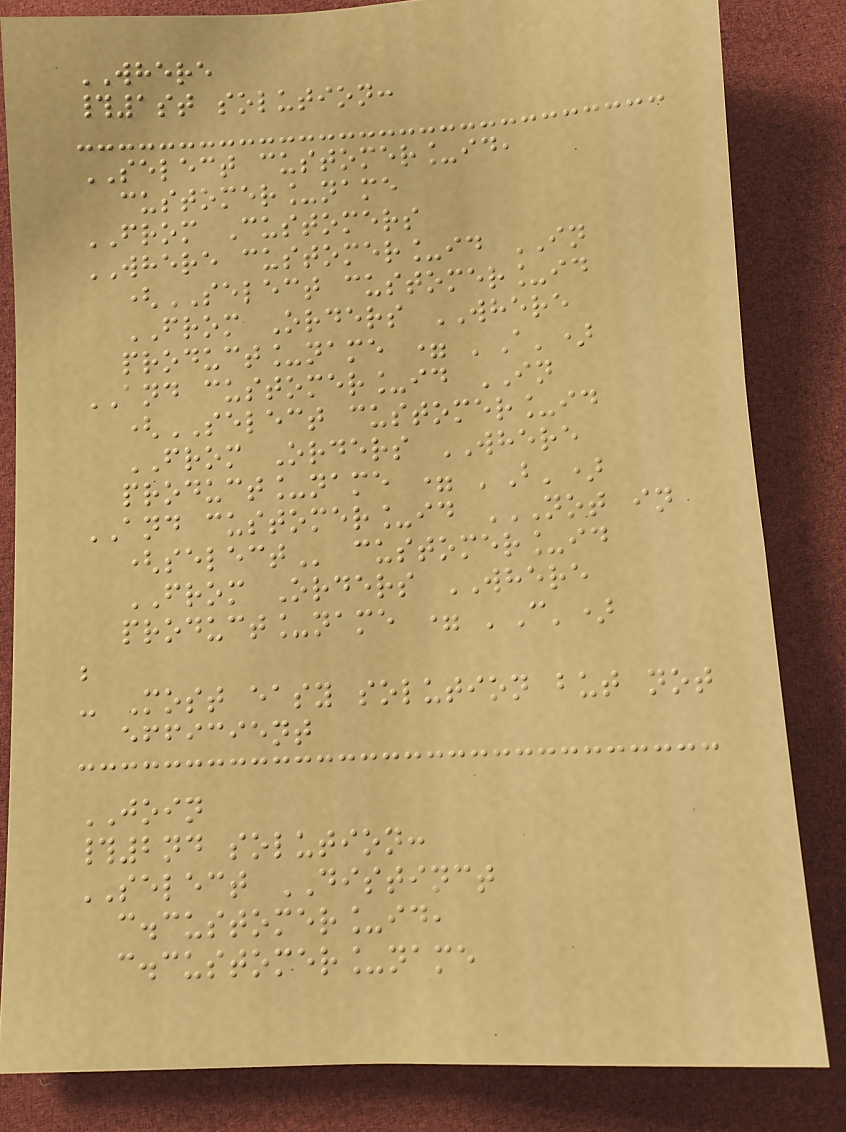WHERE
#1st solution:
SELECT customer_id,
customer_name
FROM Customers
WHERE customer_id IN
(SELECT customer_id
FROM Orders WHERE
product_name = 'A')
AND customer_id IN
(SELECT customer_id
FROM Orders WHERE
product_name = 'B')
AND customer_id NOT IN
(SELECT customer_id
FROM Orders WHERE
product_name = 'C')
;
- Most easy solution but not
efficient
JOIN
#2nd solution:
SELECT DISTINCT
c.customer_id,
c.customer_name
